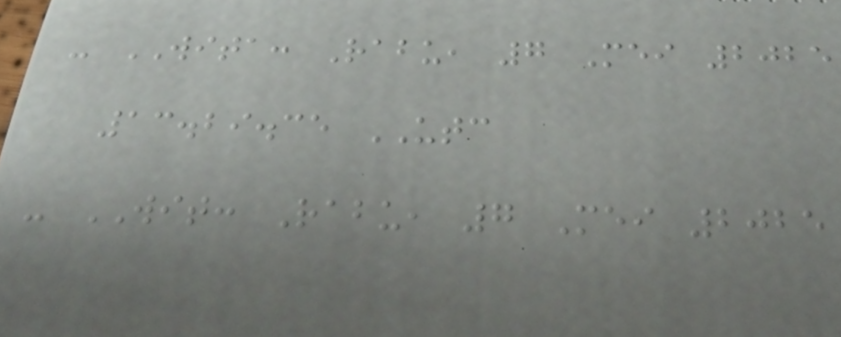- WITA: Rabu, 7 Mei 2025
13.29.35 UTC
- WIT: Rabu, 7 Mei 2025
